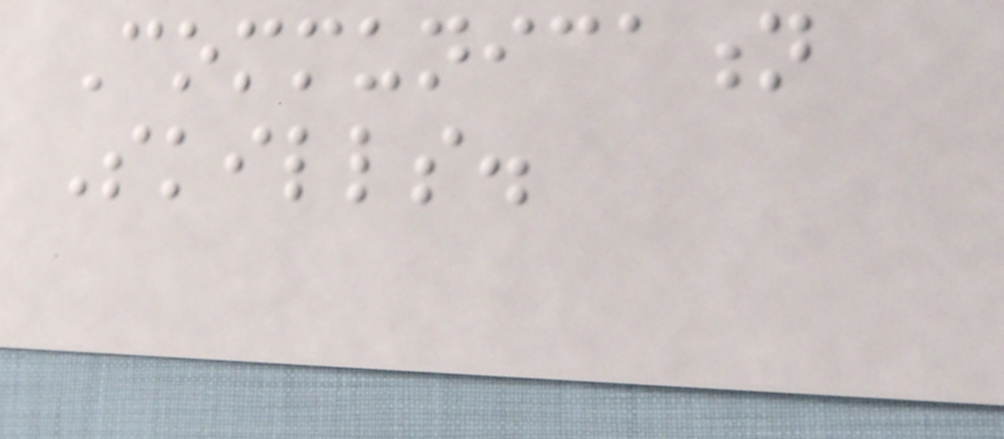Communication
Skills.
